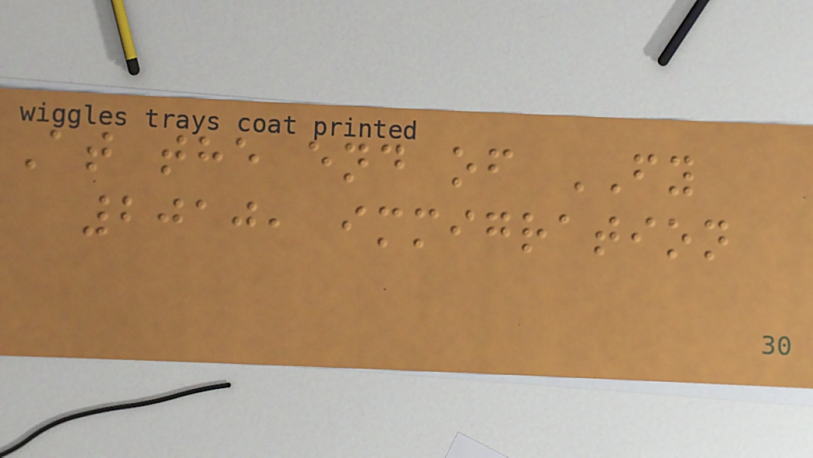At the end of FY
2010, immigration
